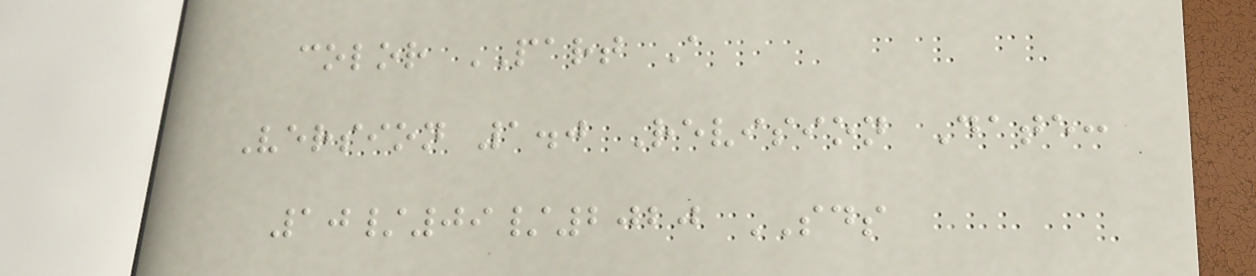color PART A
Version 1.0 Revision Date:
10/09/2020 SDS
